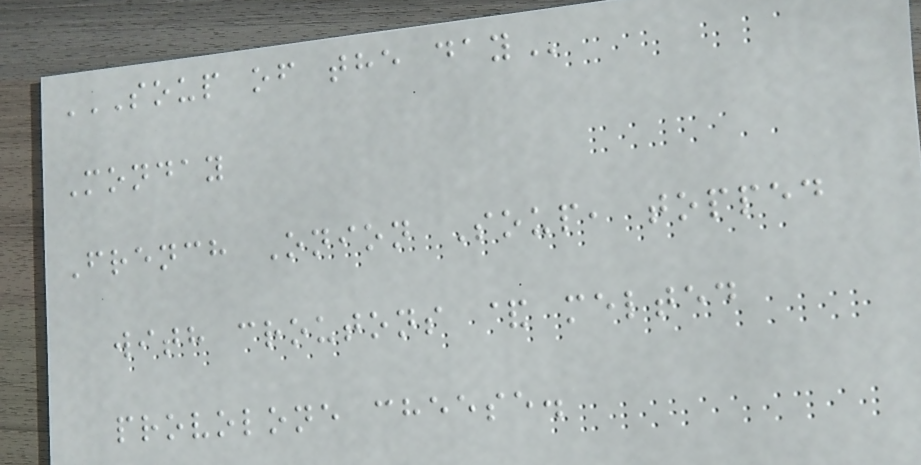SOUP OF THE DAY
Monday
French Onion Soup, topped
with croutons & melted
provolone cheese.
